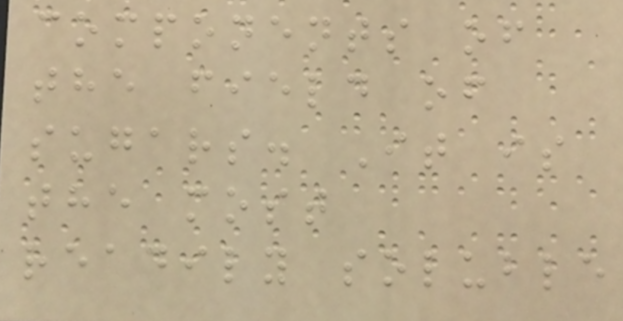components of
the field of
sugars. It is
the most
readily soluble
